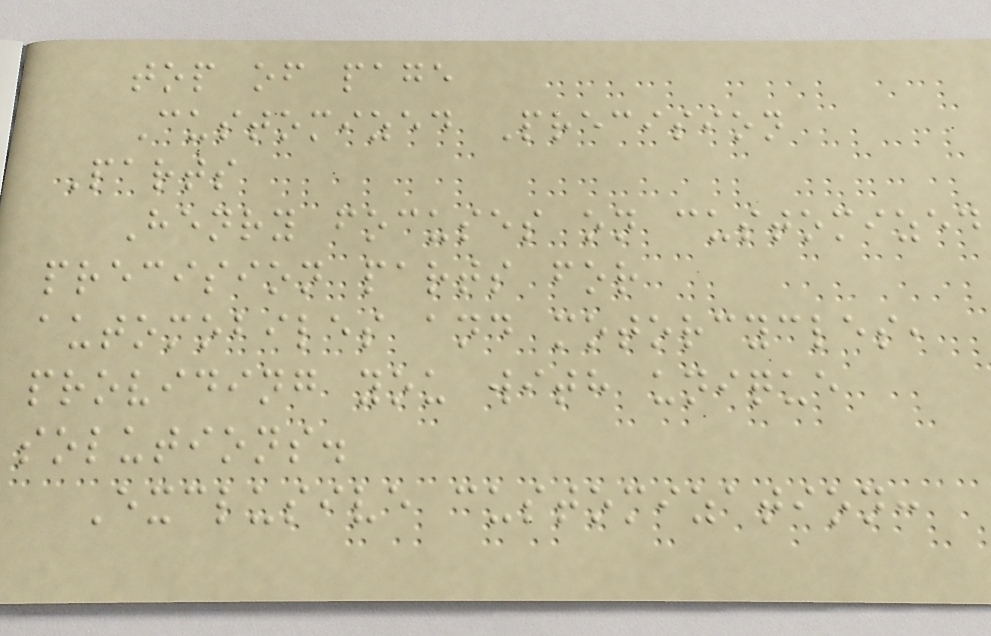top of page
Customized Precision
Parts
Henry focuses on customized
precision parts for
automobiles and motorcycles,
providing you with unique
solutions.
Exclusive customization:
